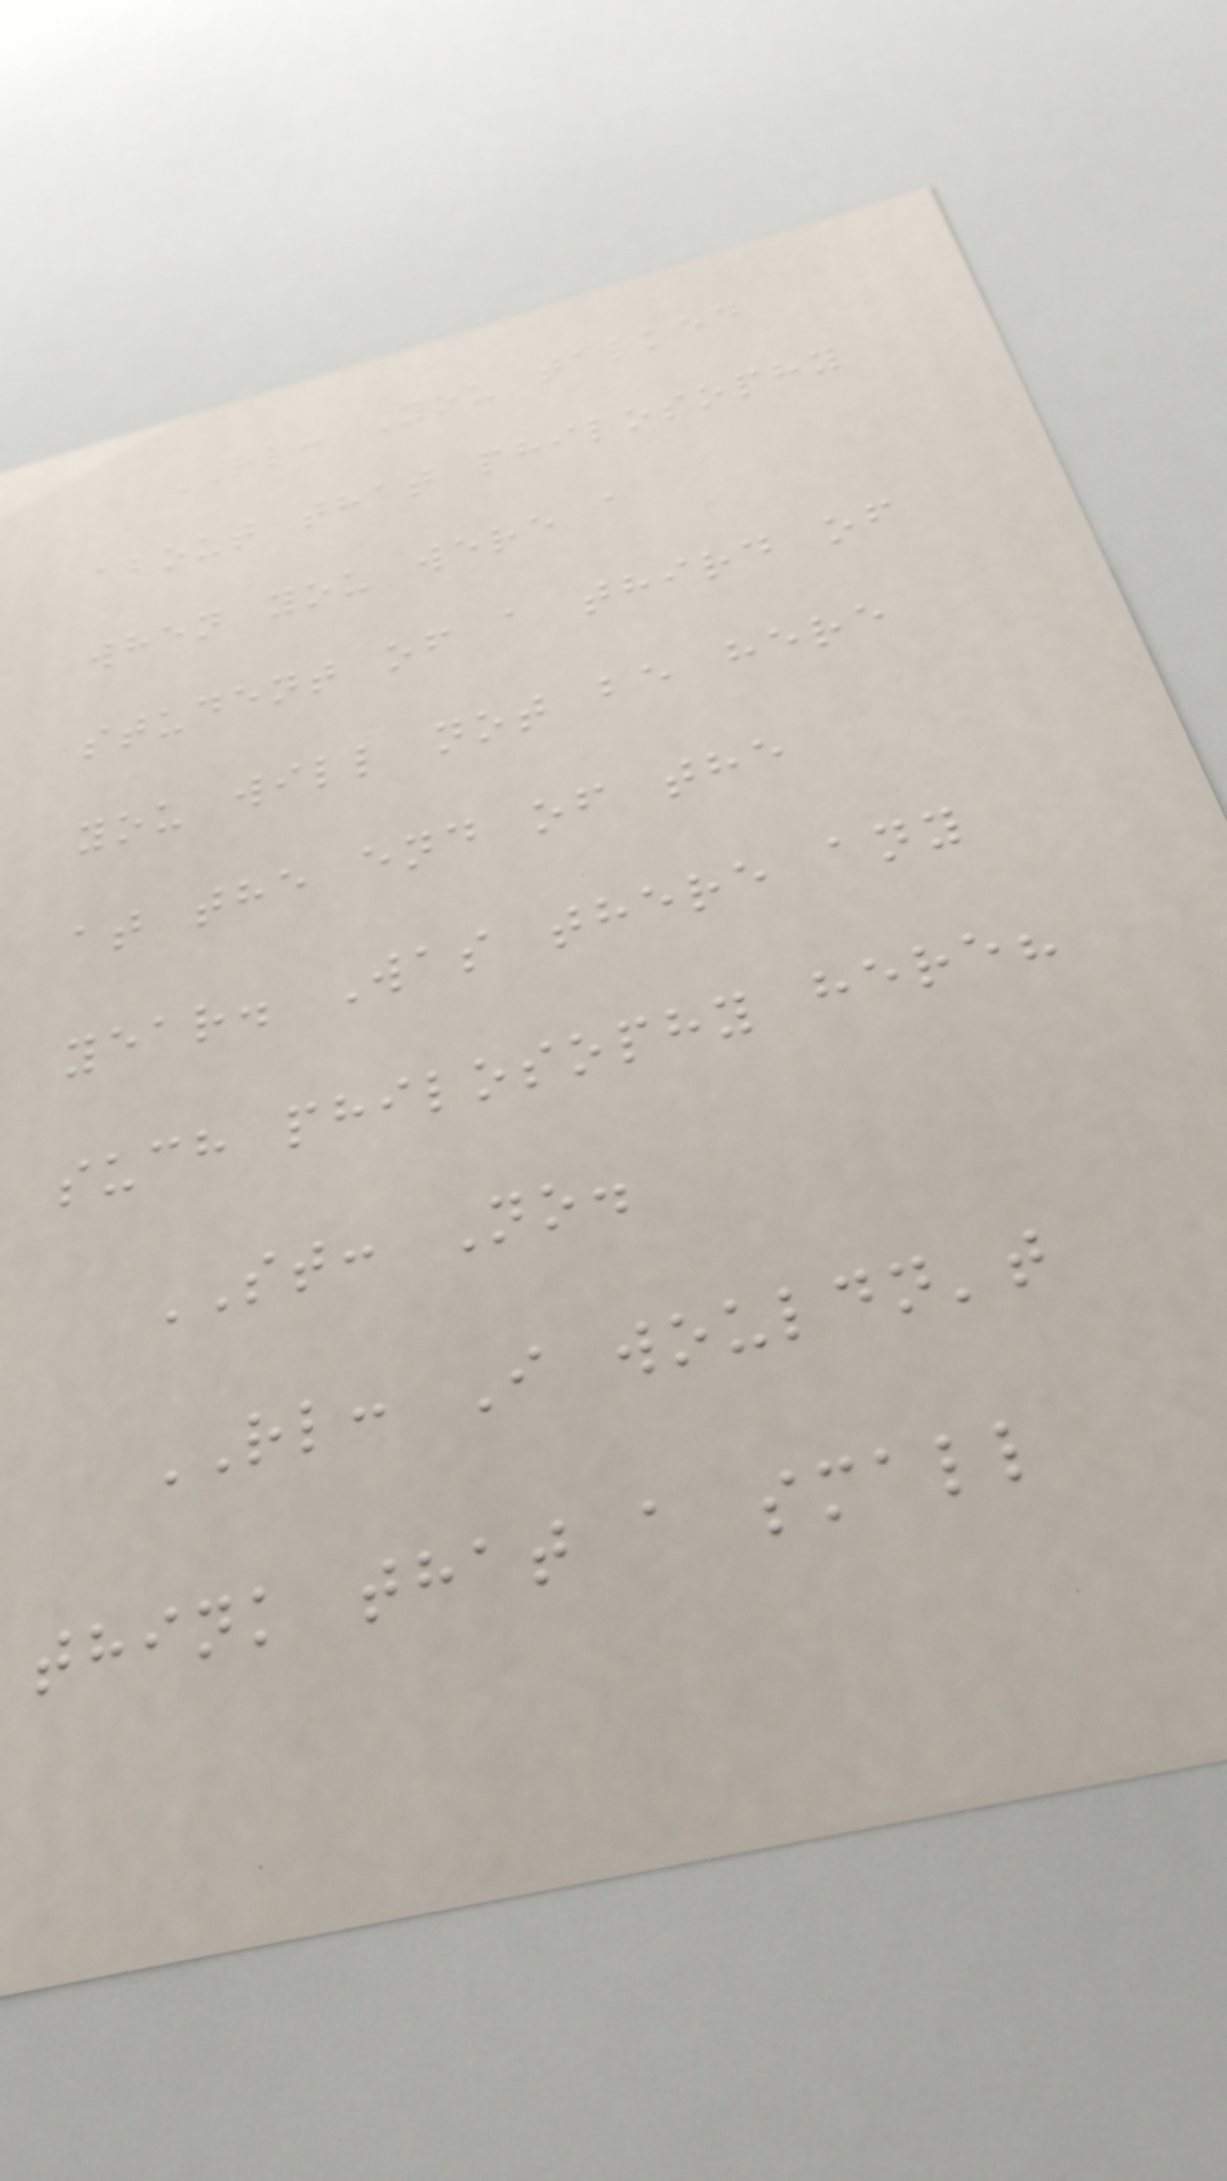RL: You talked
about that philosophy
when you were a
student of a third of
you will not be here
at the end of the
year. Was there any
such philosophy here?
ST: No.
RL: I wouldn't
think that a small
